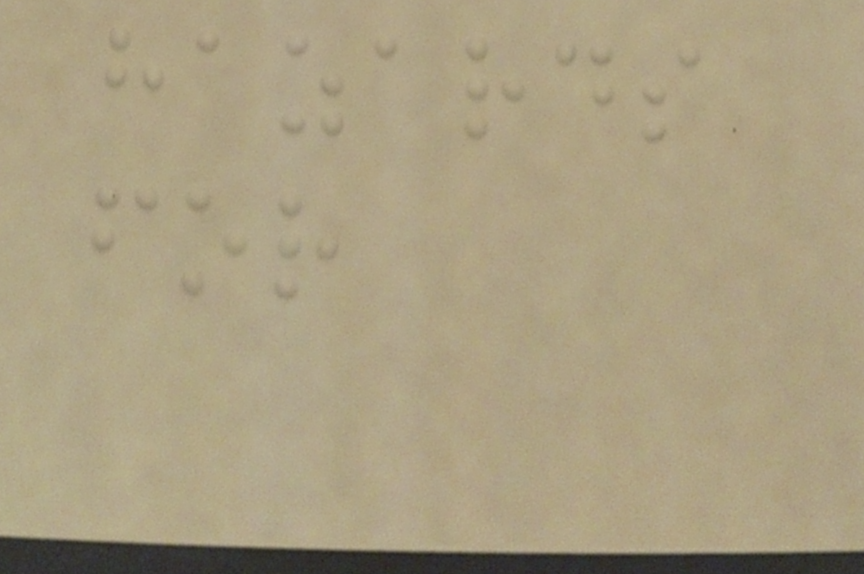hazards
for
